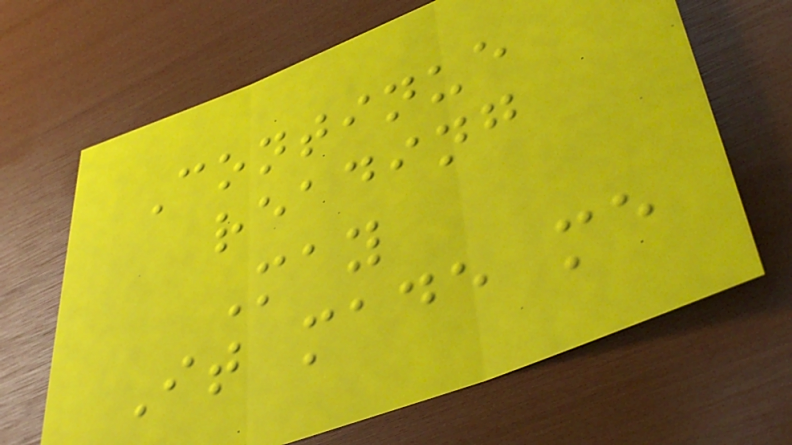Continue
reading
May
It made me
